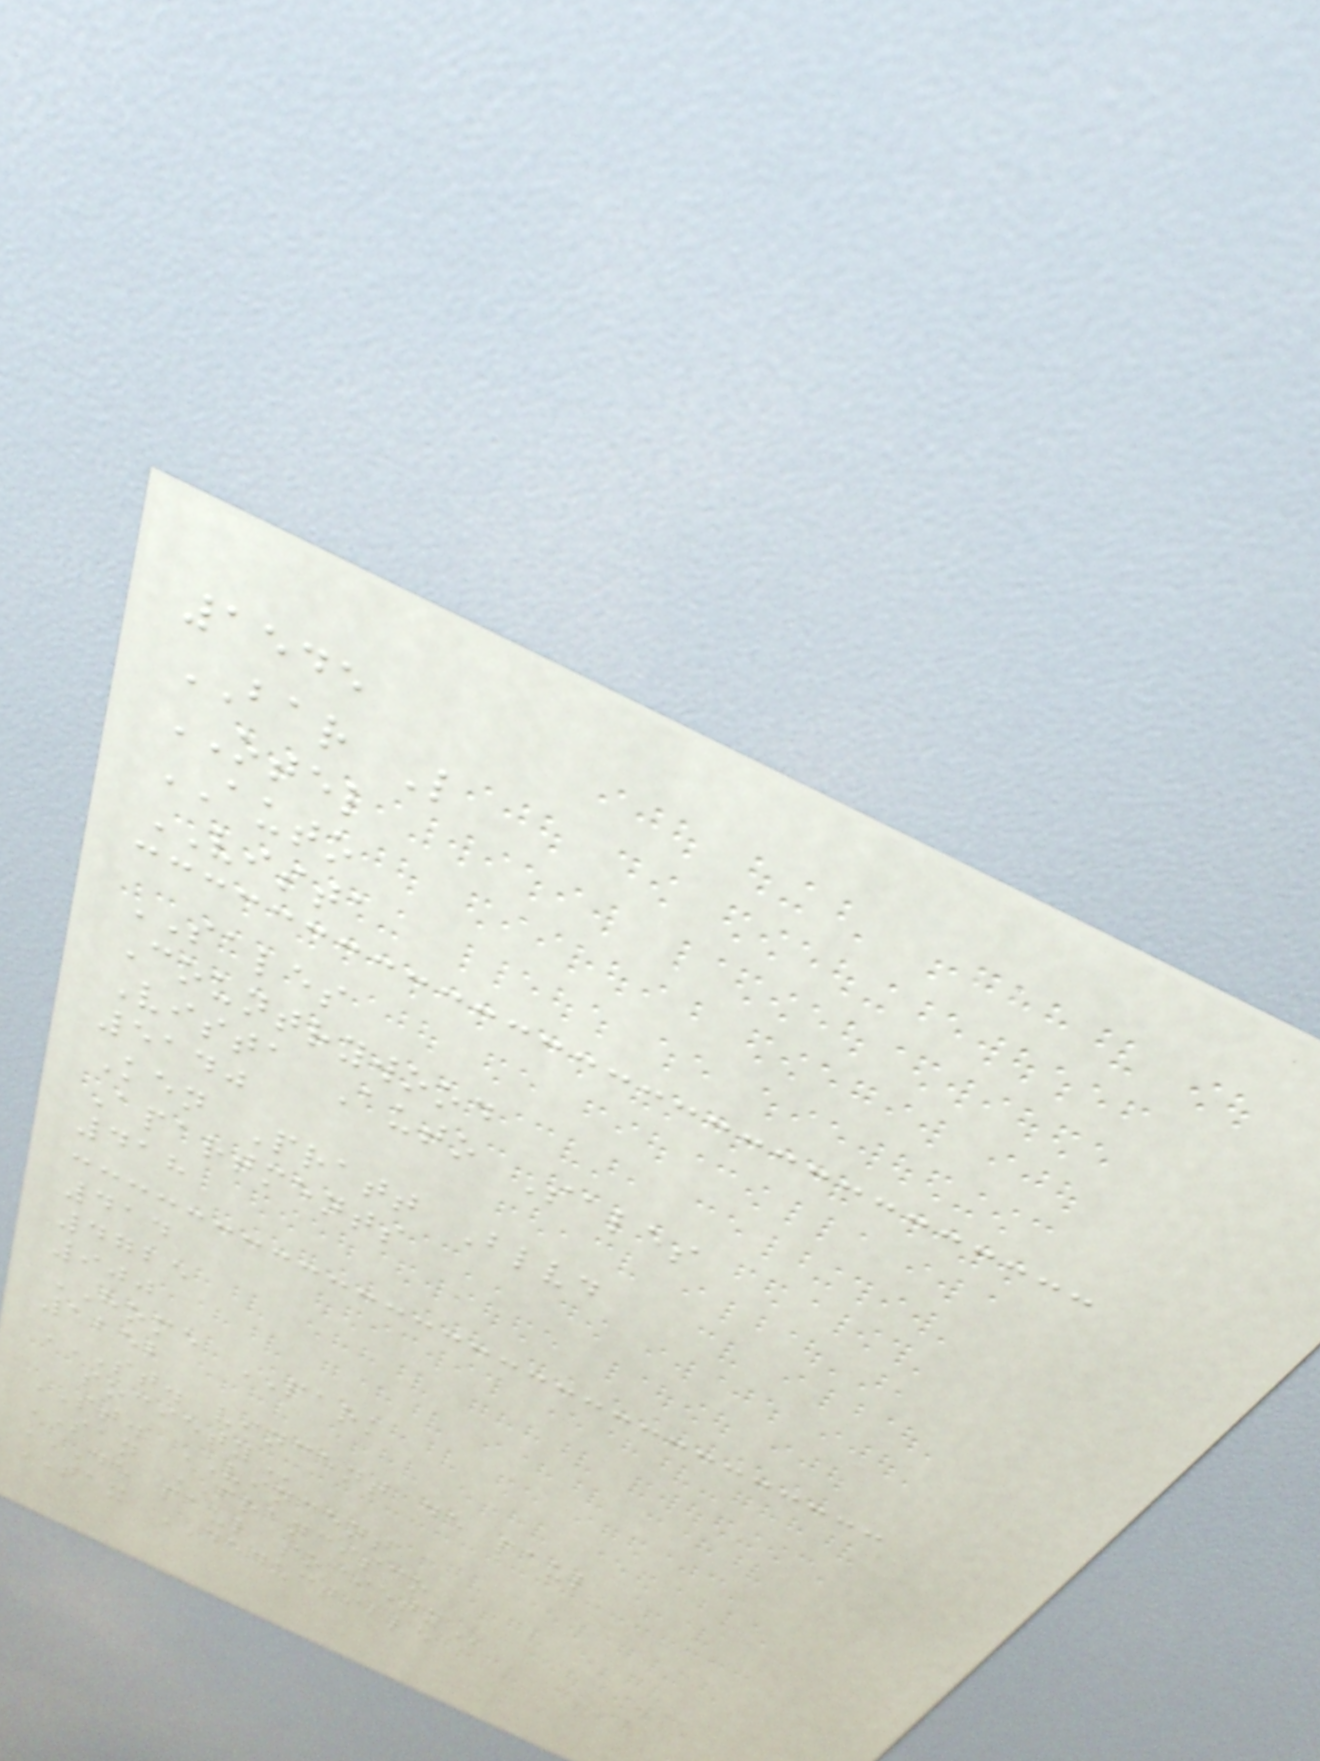1545
BAR L
OTEL
AUTO
VISTA
SALES
Countrywood
Vista Auto Sales
5140
Ken Pratt Blvd
Apartments
418
414
4725
900
HOME PARK
1252
ST. VINCENT DE PAUL
SOCIETY
ST. VINCENT
SAN FRANCISCO
DE PAUL SOCIETY
TAX DEDUCTIBLE
